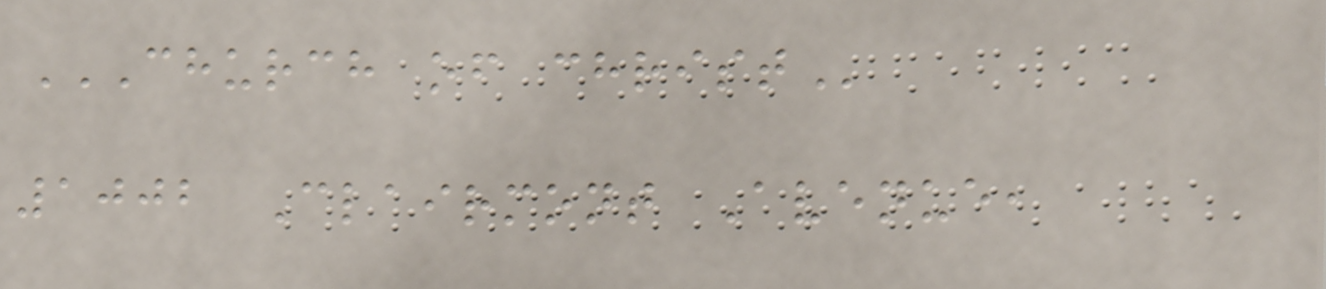CHURCH OF CHRIST
1002 Clairmont Avenue,
